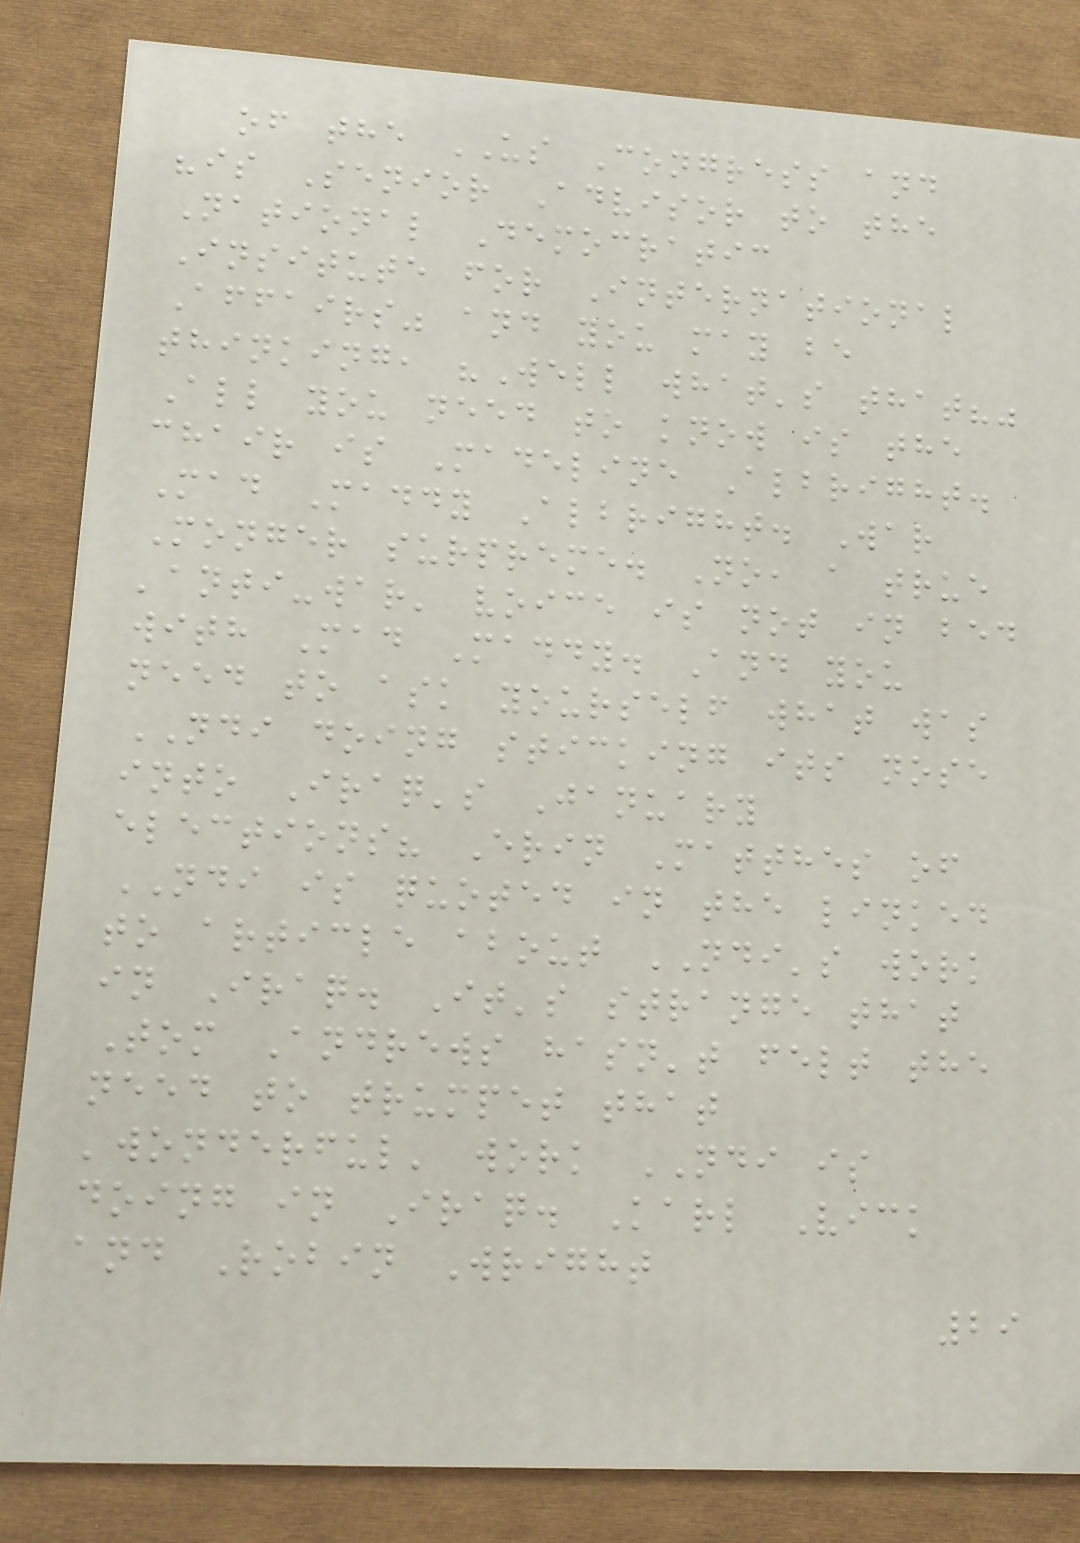of the US Congress and
"is Senior Advisor to the
National Democratic
Insitute for International
Affairs" and you may be
thinking, "Well what's that?"
All you need to know is the
chair is Madeline Albright.
Mad Maddy Albright. War
Monger surpreme. No, a true
'anti-war' voice is not in bed
with Mad Maddy. And you
need to ask yourself what was
NDI doing sticking its nose
into Iraq's January
elections? Erin Matthes of
NDI is quoted in the linked
to article about NDI's work
in Iraq. It's strange that
Tom Andrews hasn't felt the
need to trumpet that
'wonderful' work NDI is
doing in Iraq. Karl Vick
and Robin Wright
29
